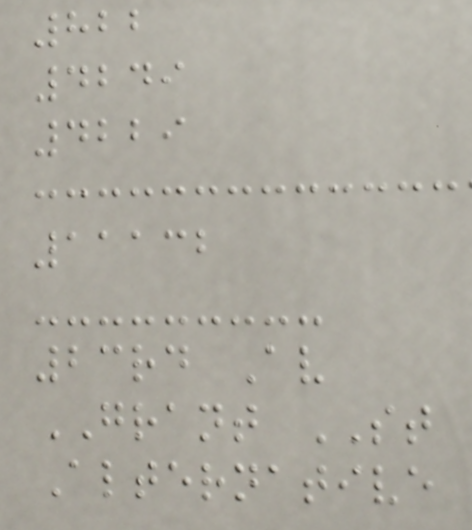822
4249
4229
11132
23rd Av
GRANT ST
Alternative
